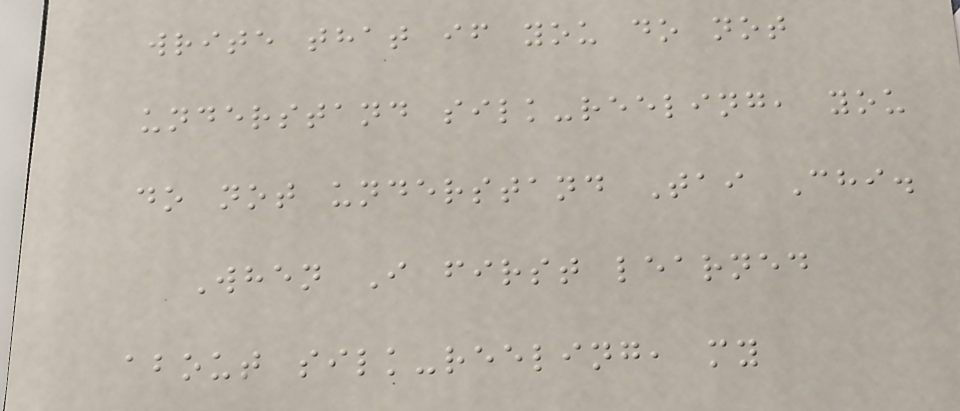write that if you do not
understand silk-reeling, you
do not understand Tai Chi.
When I first learned
about silk-reeling, my
